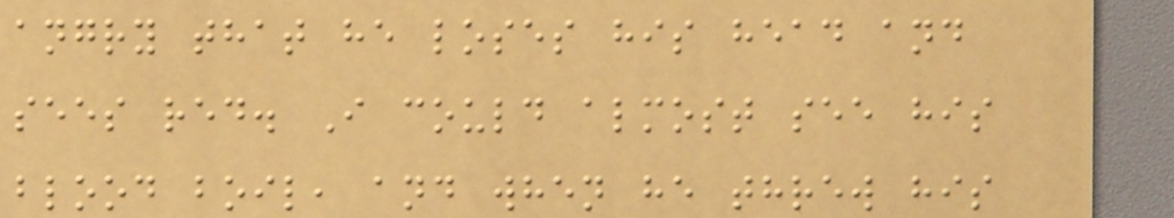angry that he loses his head and
sees red. I could almost see his
blood boil, and when he threw his
